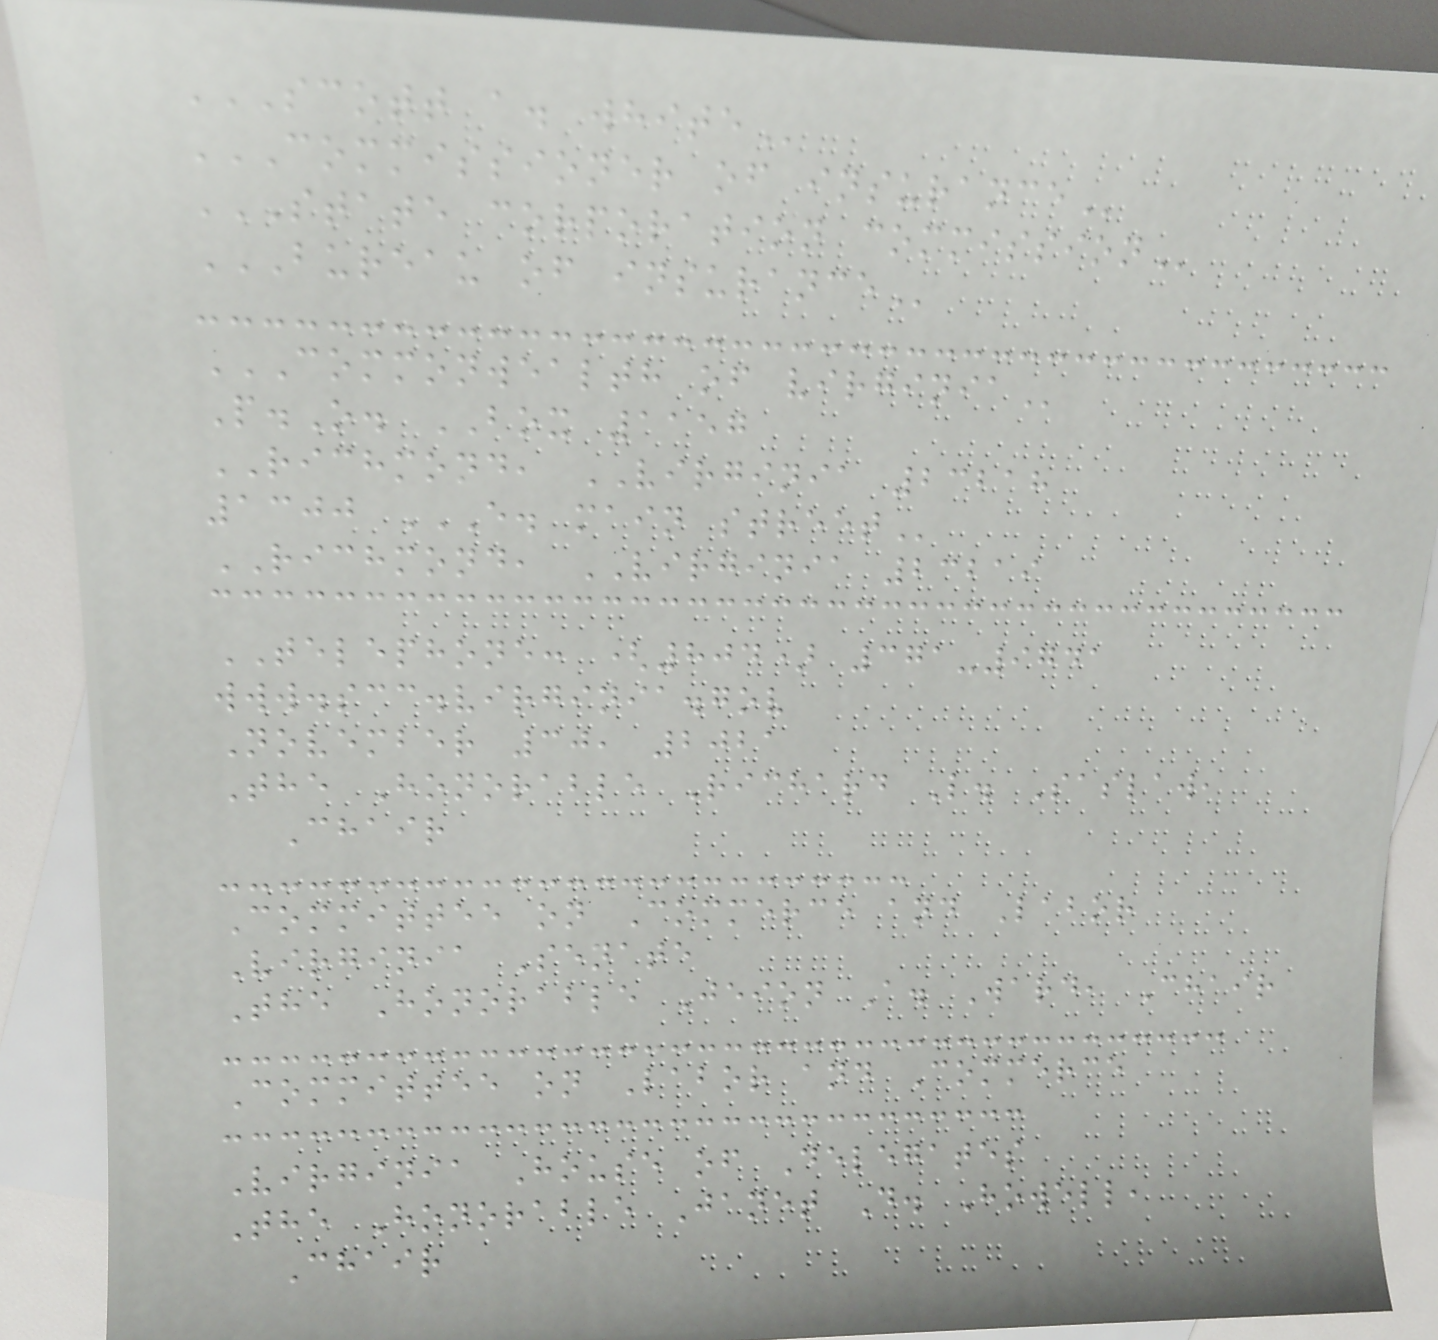SCOTT A. WHITE
COMMISSIONER OF INSURANCE
STATE CORPORATION COMMISSION
BUREAU OF INSURANCE
COMMONWEALTH OF VIRGINIA
P.O. BOX 1157
RICHMOND, VIRGINIA 23218
1300 E. MAIN STREET
RICHMOND, VIRGINIA 23219
TELEPHONE: (804) 371-9741
www.scc.virginia.gov
November 30, 2021
The Honorable Richard L. Saslaw,
Chair
Committee on Commerce and Labor
Virginia Senate
The Honorable Jeion A. Ward, Chair
Committee on Labor and Commerce
Virginia House of Delegates
The Honorable Janet D. Howell,
Chair
